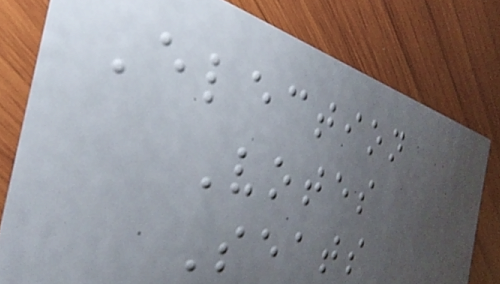Election
Votes
Seats
